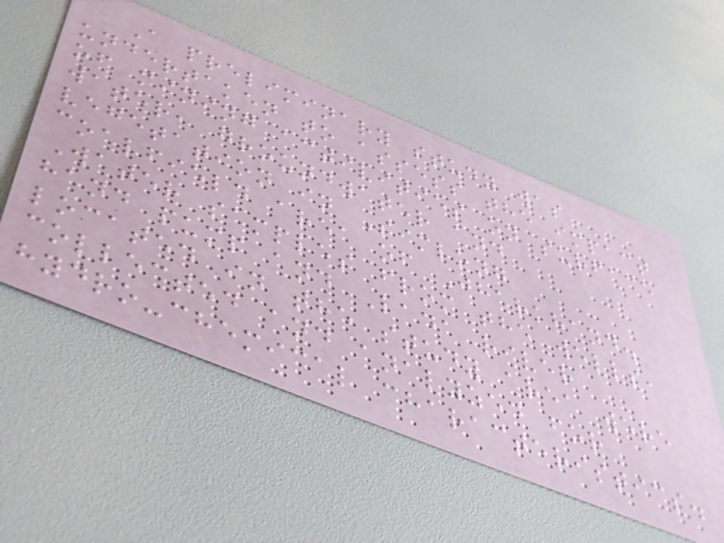A preliminary study was
undertaken to assess the impact
of mining activities on surface
water, groundwater and
vegetation in Simlong
coalfield area of Jharkhand.
Water samples from the wells,
hand pump and Lada river
located in the study area were
collected and analyzed for
hydro-chemical characteristics.
